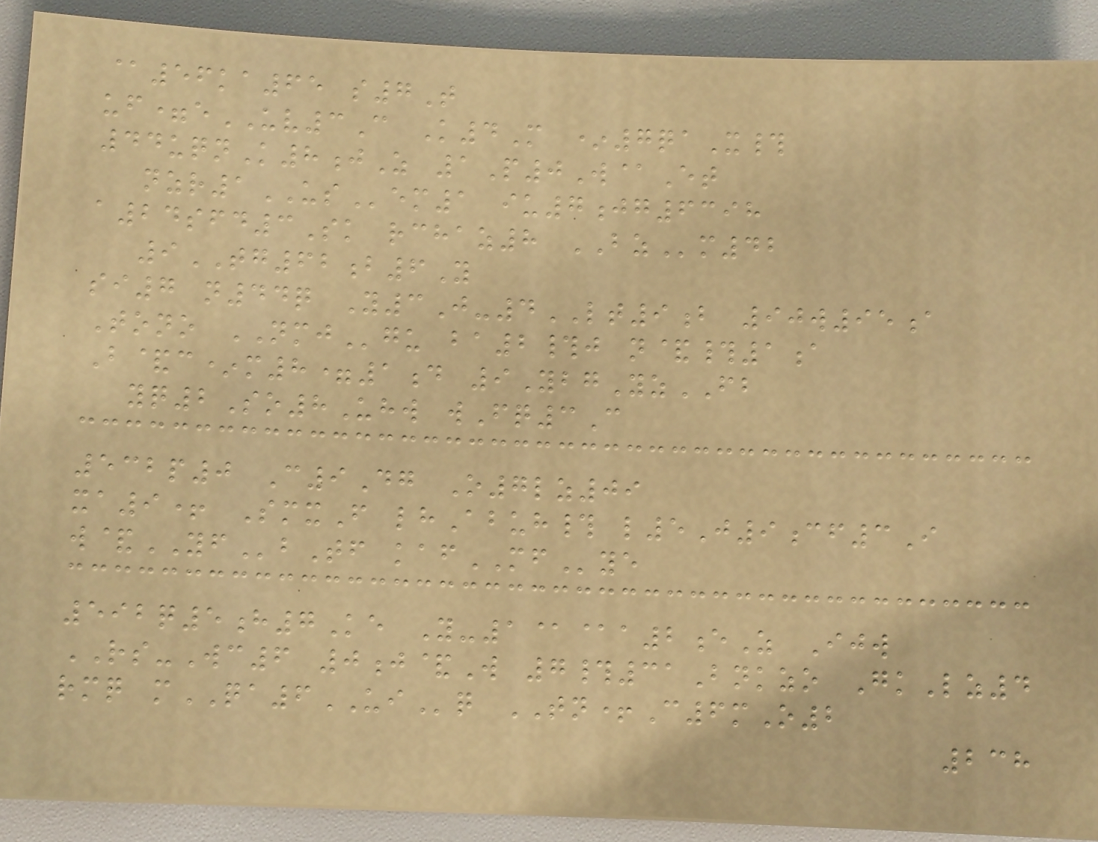@56ka65 s7T
uf=eUV3C K4M *7qaX#
44uqnK8jZ 1P0W@Et
nzr1USem1 iu7jg6398
a24sfd3Sk rchaz8 BZm42
9TG62b6Y
si7 n44q Y3J-4LT9b 90w95a
Tono NMJgu ba2#j n&#1a
B&c*m8=1d 9YbgYzFB
yq2So8Uhw wFq3C
532p0 C9Dg O7lz09
xa9+ SmxF lhAbuh# l5J9cf3I
w&YFbTf kafMFye
592q5h7Ke Y-1@@a2eZ Ijw
RS-Wc6 0j&W 7#31Bnkzo GkLz4
rmq mQA6UIq TN+C6mO2
238
